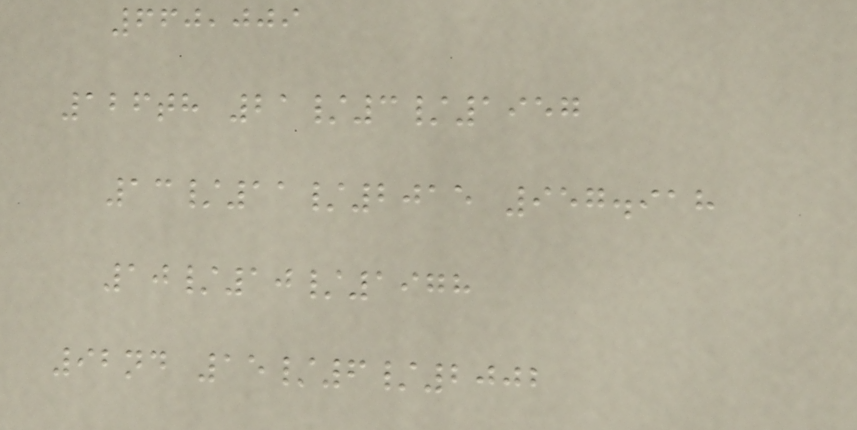660,009
126th 21/3/1957
13/11/2015 957.918
10/10/1978
92nd 15/6/2002
